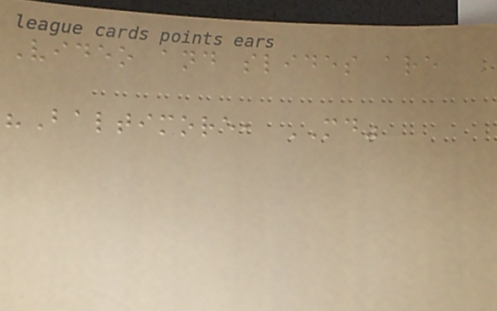Video and slides are
"Baltimore, MD"
